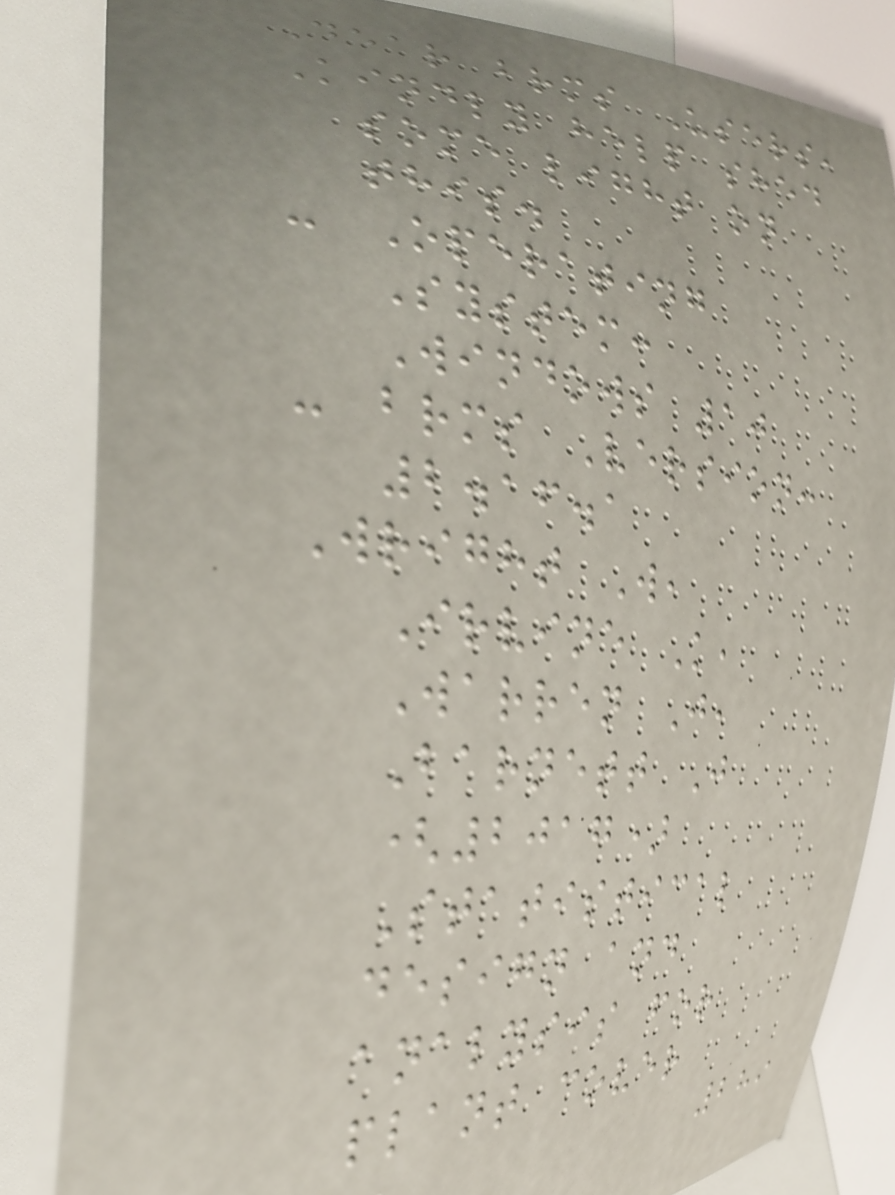Dear brms Users,
Kindly help shed
some light on
this.
- Operating
System:
Windows 10
- brms Version:
2.16.1
Wright W,
Irvine K,
Warren J,
Barnett J
(2017)
Statistical
design and
analysis for
plant cover
289
